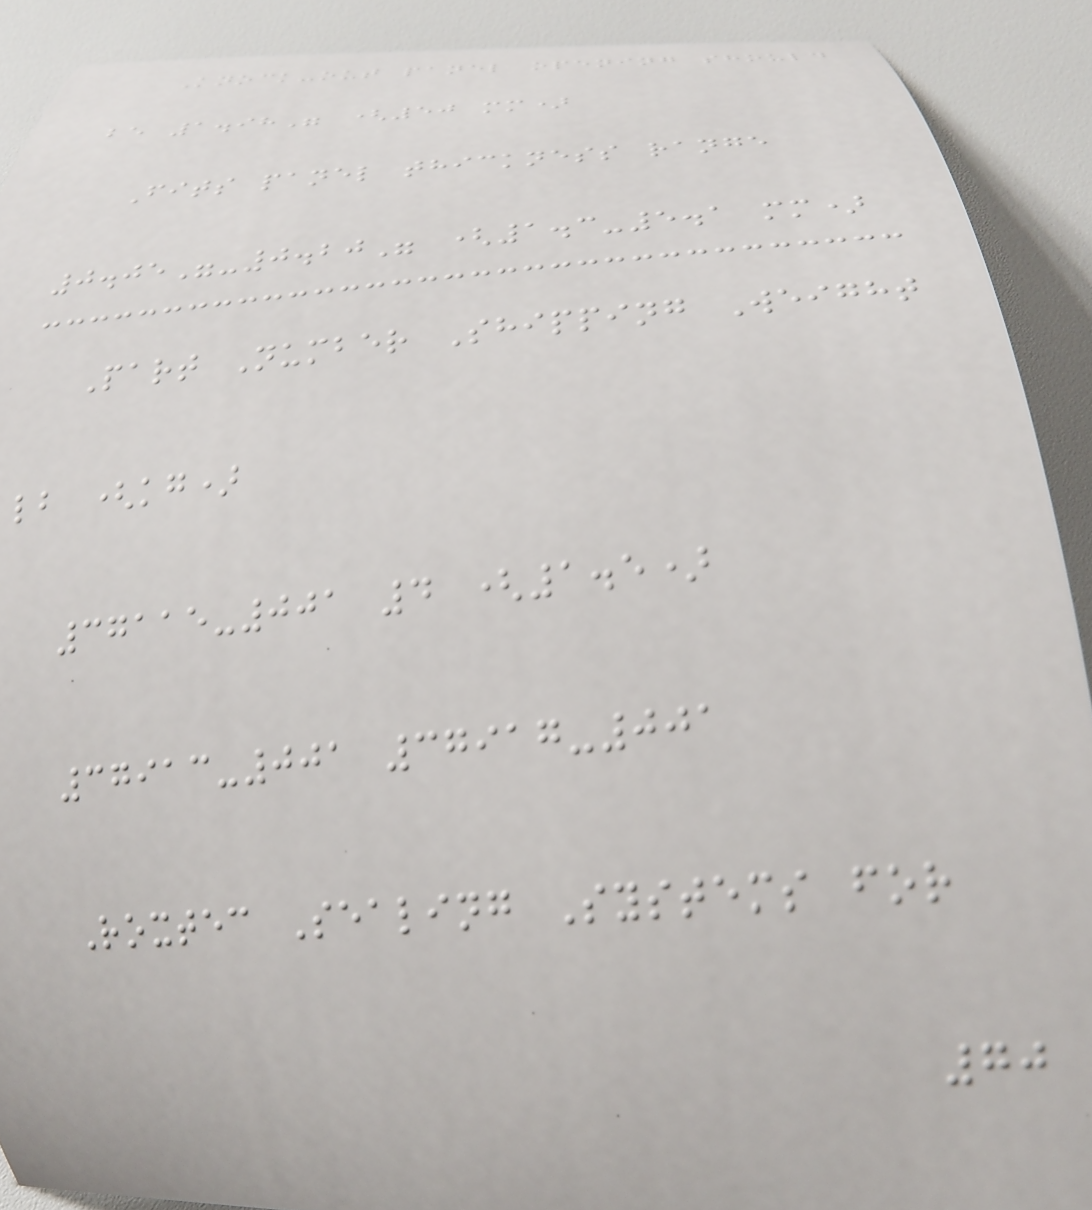Knock-out panel opening should
be 1.98" (50 mm)
Fits panel thickness range
0.05"-0.20" (1.3-5.1 mm)
Part Number Shipping Weight
lb (kg)
37115-001 4 (1.5)
37913-001 37917-001
Roxtec Sealing Systems for
70
